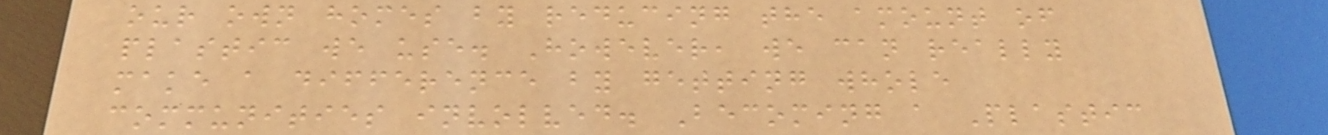our own homes by reducing the amount of
plastic we use. However, we can really
make a difference by getting whole
communities involved. Becoming a Plastic
